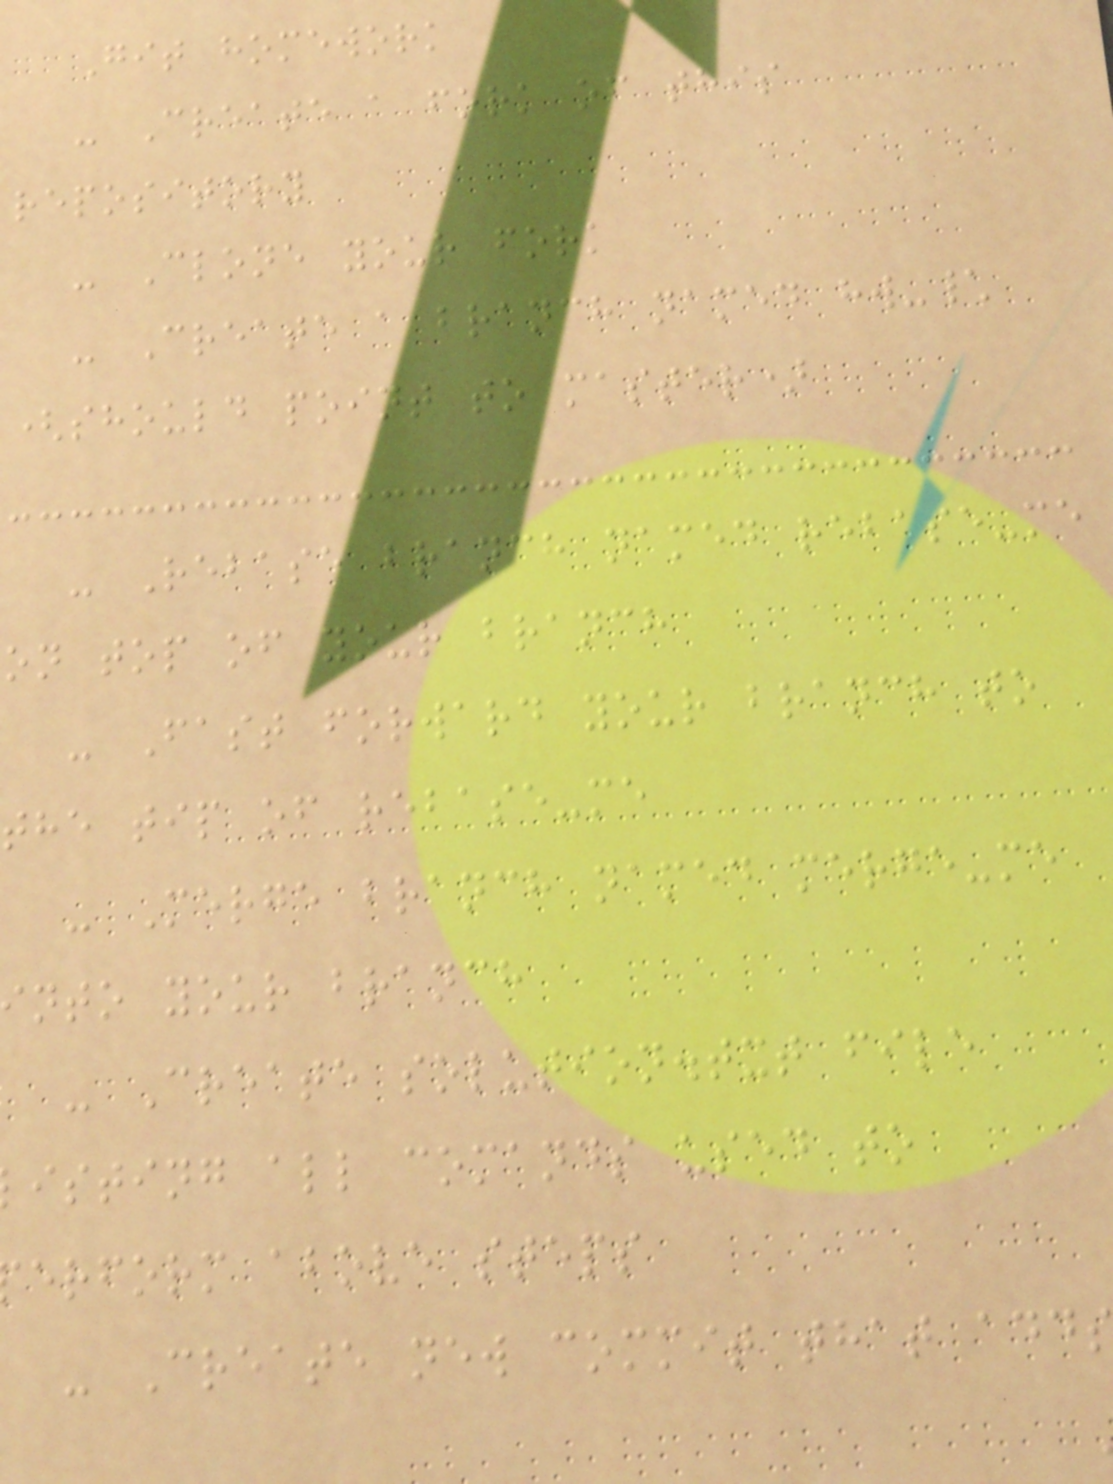Git homework
- Create a fork of this
repository
- Clone your fork
- Create a branch named hw-\
(should point to master)
- Rebase branch named rebase-me
on top of your branch
- Fast forward your branch to
the tip of rebase-me
- Merge branch named merge-me
nto your branch
- Create solution.txt file
isting all comands used to
erform above steps
- Create new commit that add
